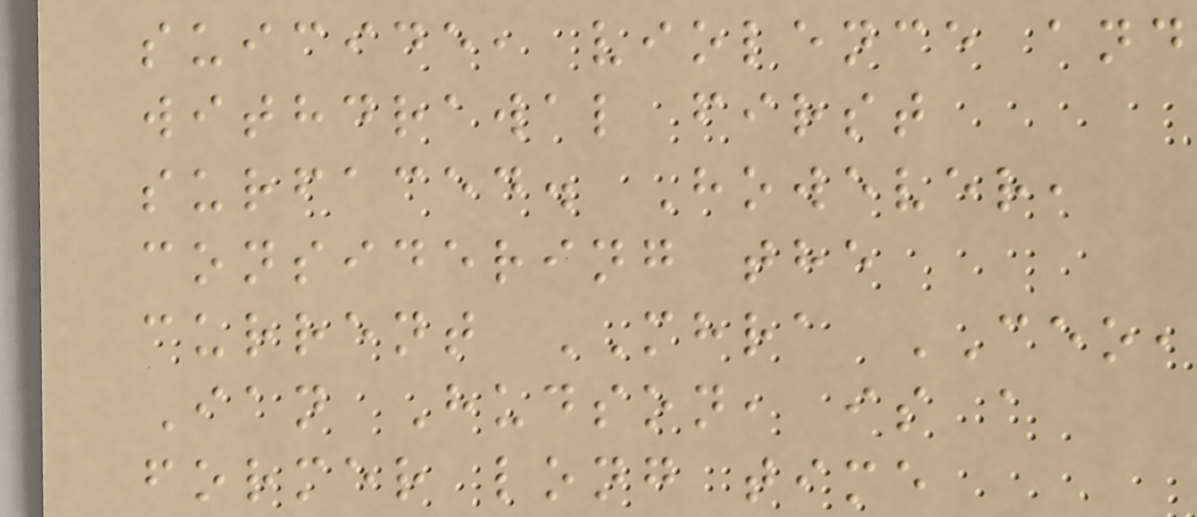suicide, violence and
withdrawal first
surfaced. However,
considering the
current MHRA CEO,
Ian Hudson, is a
former long time
